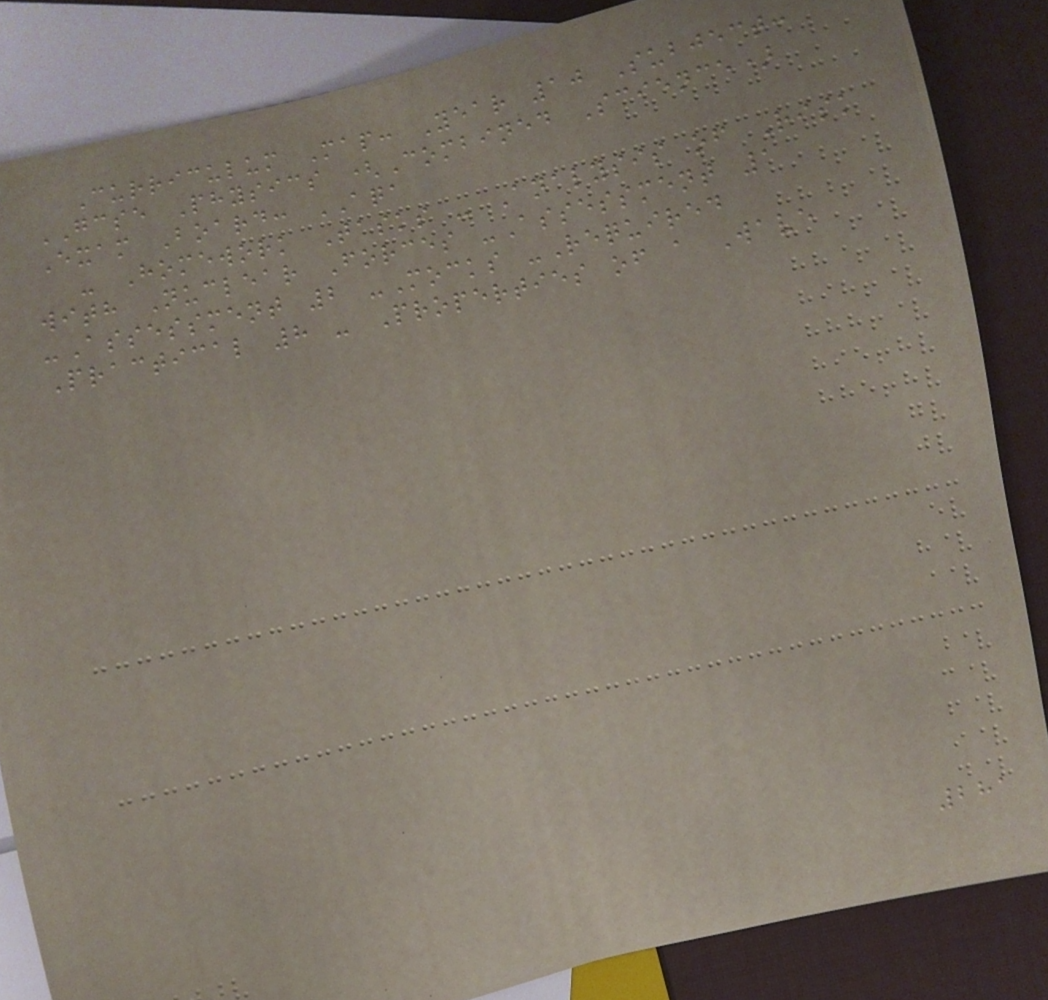Curriculum Map: Year 10 Subject:
GCSE Physics (Combined Science)
Exam Board: AQA
- Homework Tasks - Analysis of Risk
with Nuclear Forces -Assessment 1
-Assessment 2 -Mocks -Required
Practical 8 - Properties of a Wave
281
